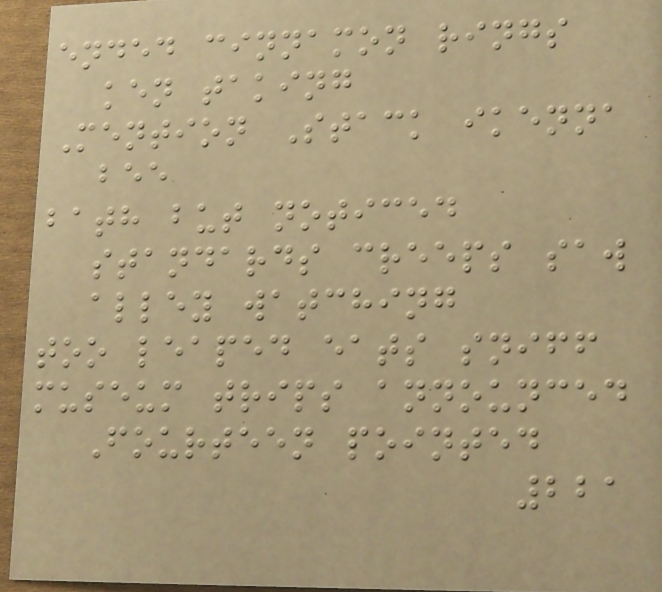ended cinnamon rings
ken taking
Mention Stack ikenna
bee
bath but noticed
standards creeps saw
alley watching
too leaped eats sniff
museum trips announced
Fourteen pointed
221
